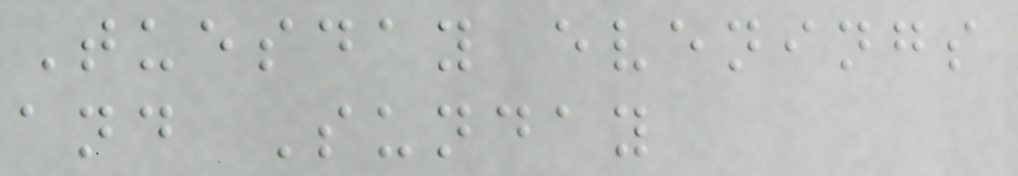Tuesday evenings
and Sunday
